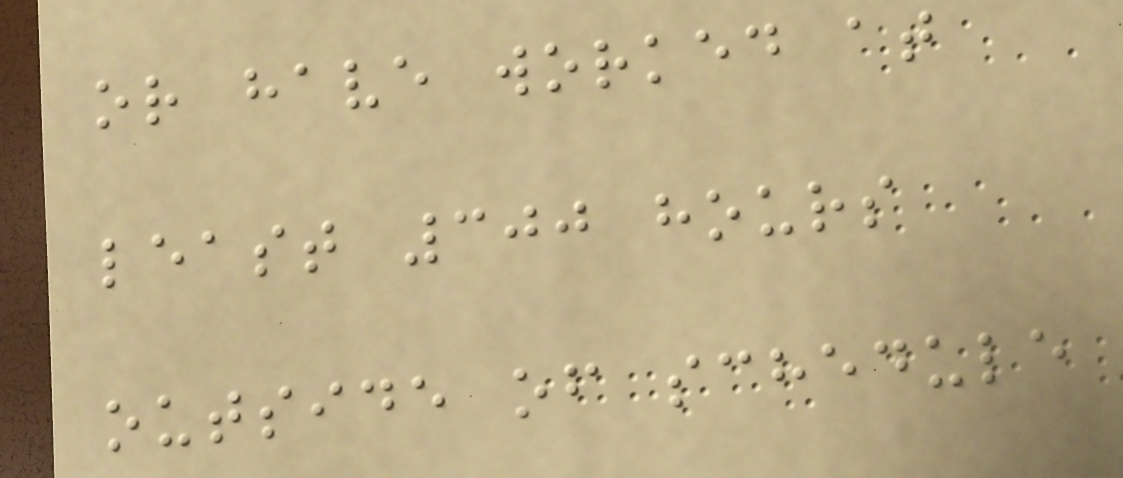or have worked at
least 300 hours
outside of schedule
